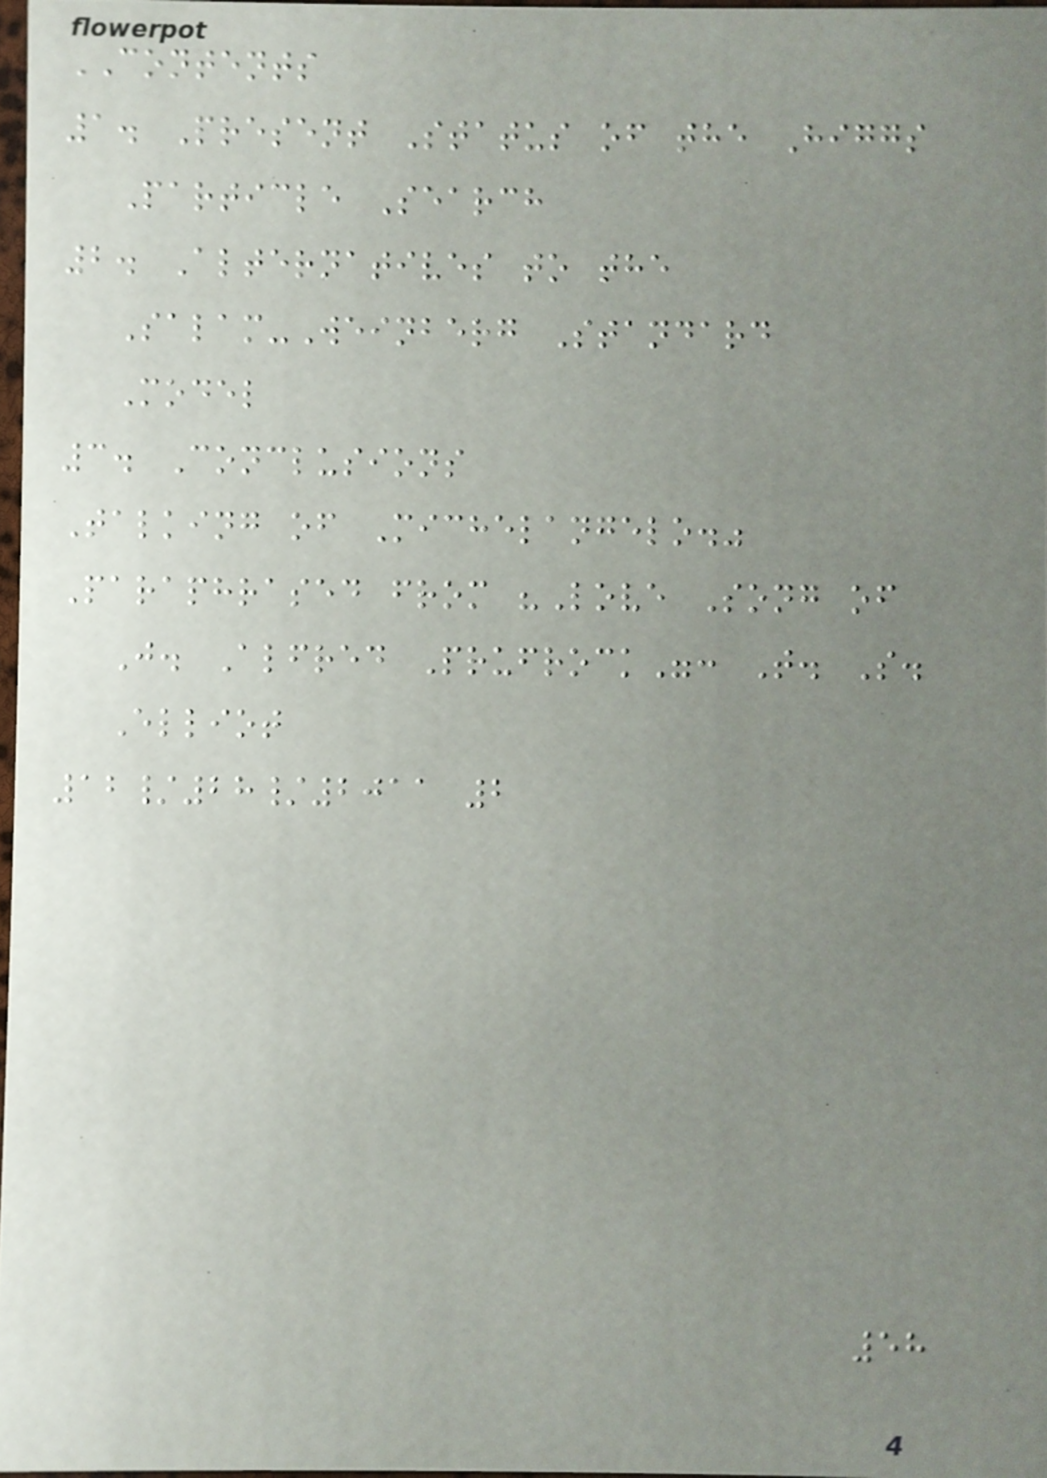CONTENTS
1. Present Status of the Higgs
Particle Search
2. Alternatives to the
Salam-Weinberg Standard
Model
3. Conclusions
Talking of Michelangelo."
Paraphrased from "Love Song of
J. Alfred Prufrock": T. S.
Elliot
12/28/2011 2
58
